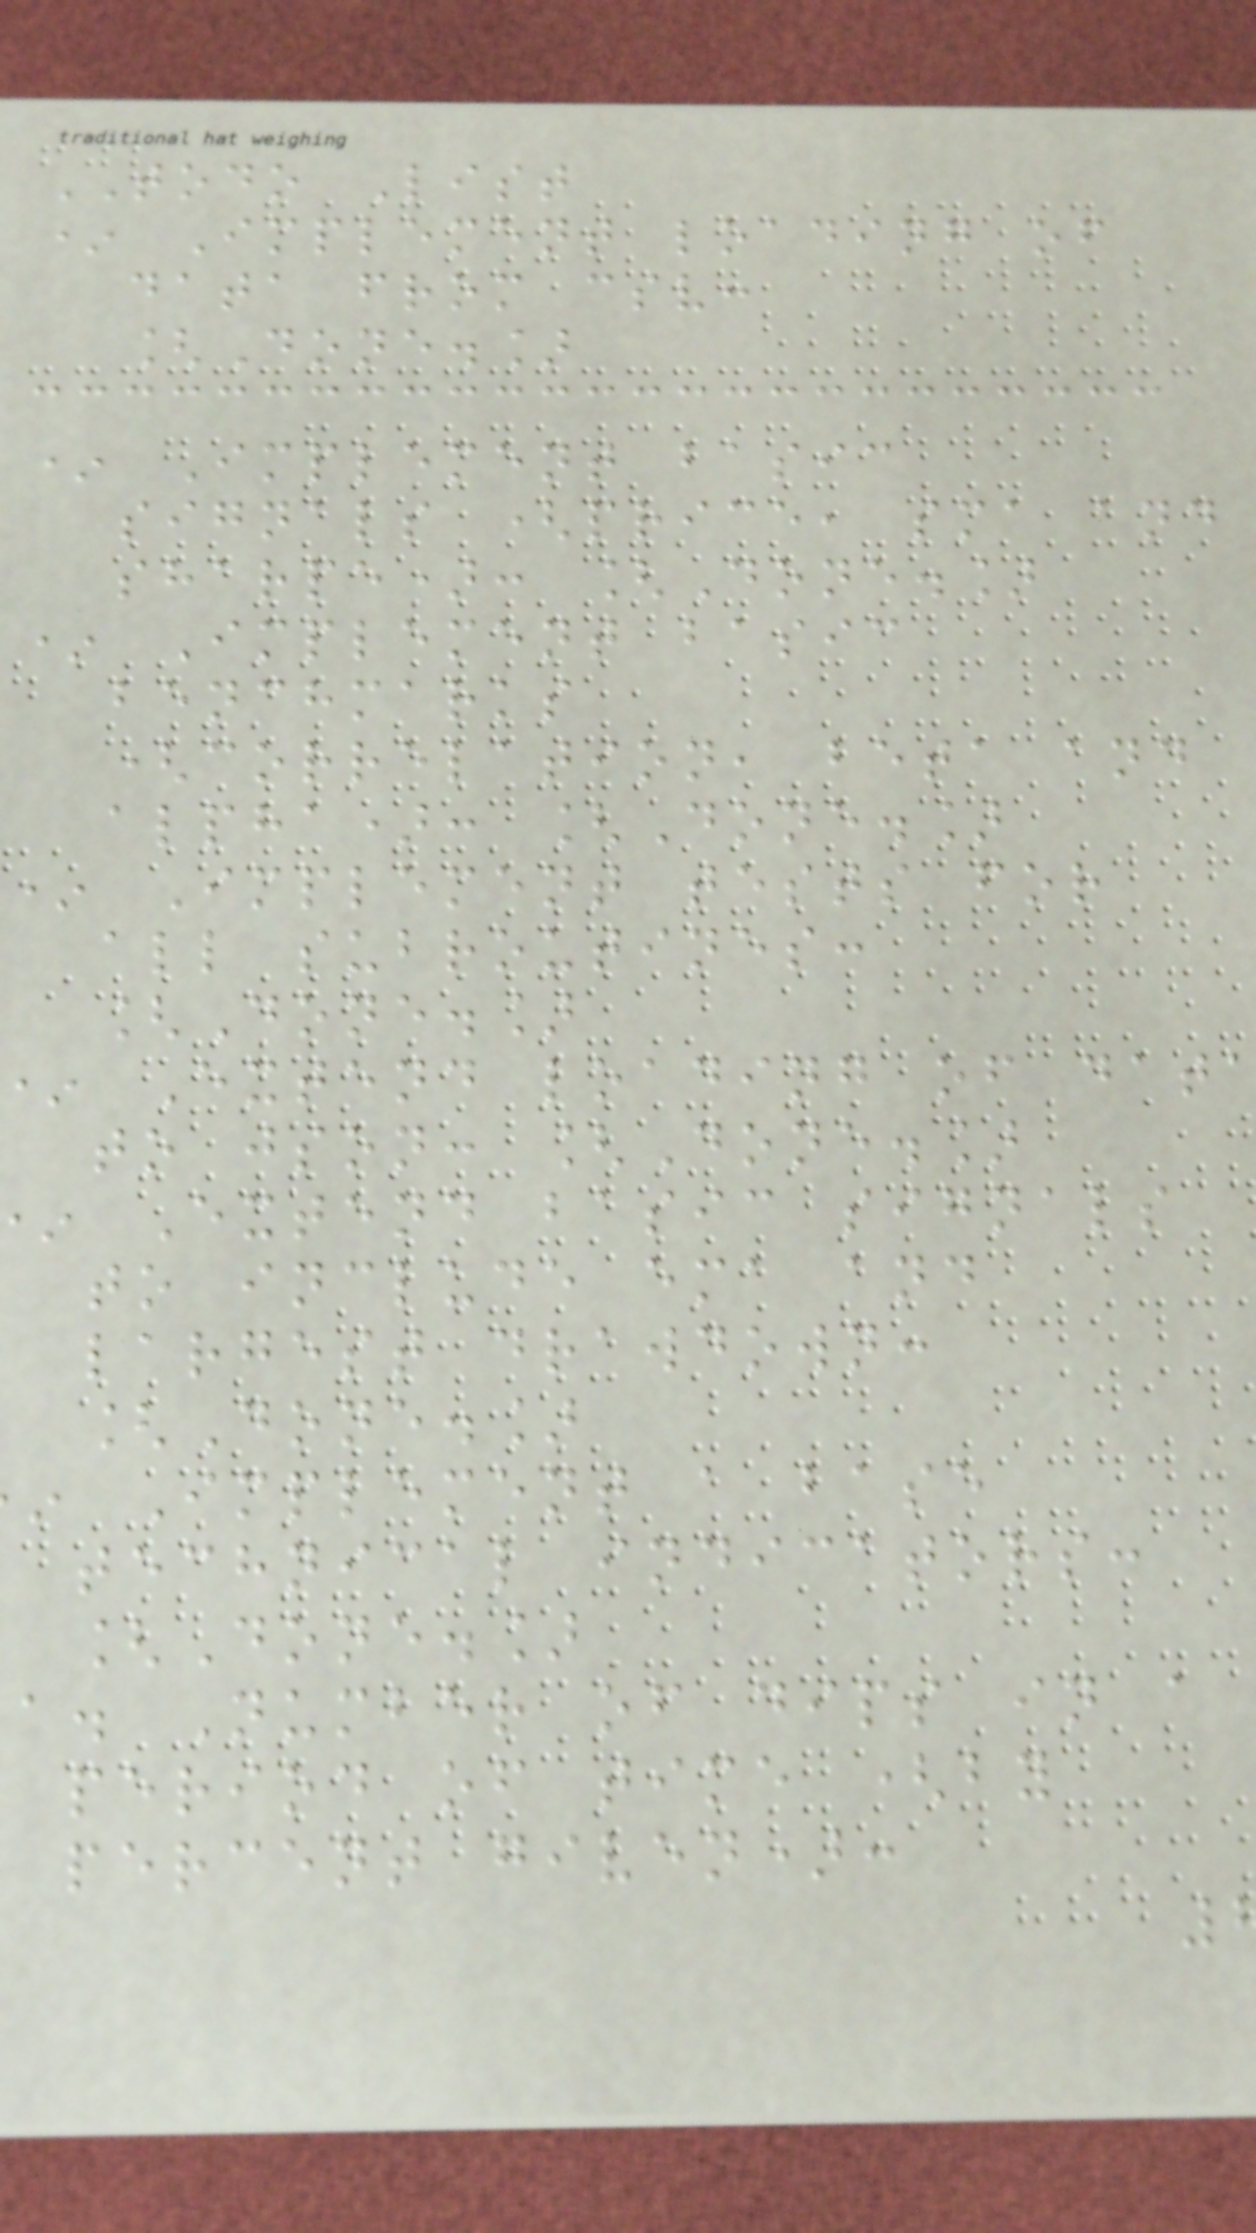TODO List
* Implement loading of
data from csv:
[Done.]
* Implement basic
signals (price, sma and
sharpe): [Done.]
* Implement basic
benchmarks
(correlation, beta and
alpha): [Done.]
* Implement tests for
all subroutines:
[Done.]
Extend loading of dat
to json: [Done.]
Extend basic signals
to include ema and
largest drawdown:
[Done.]
Implement a base
technical indicators:
[Done.]
a. Number of dips in a
period of time (by
percent given):
